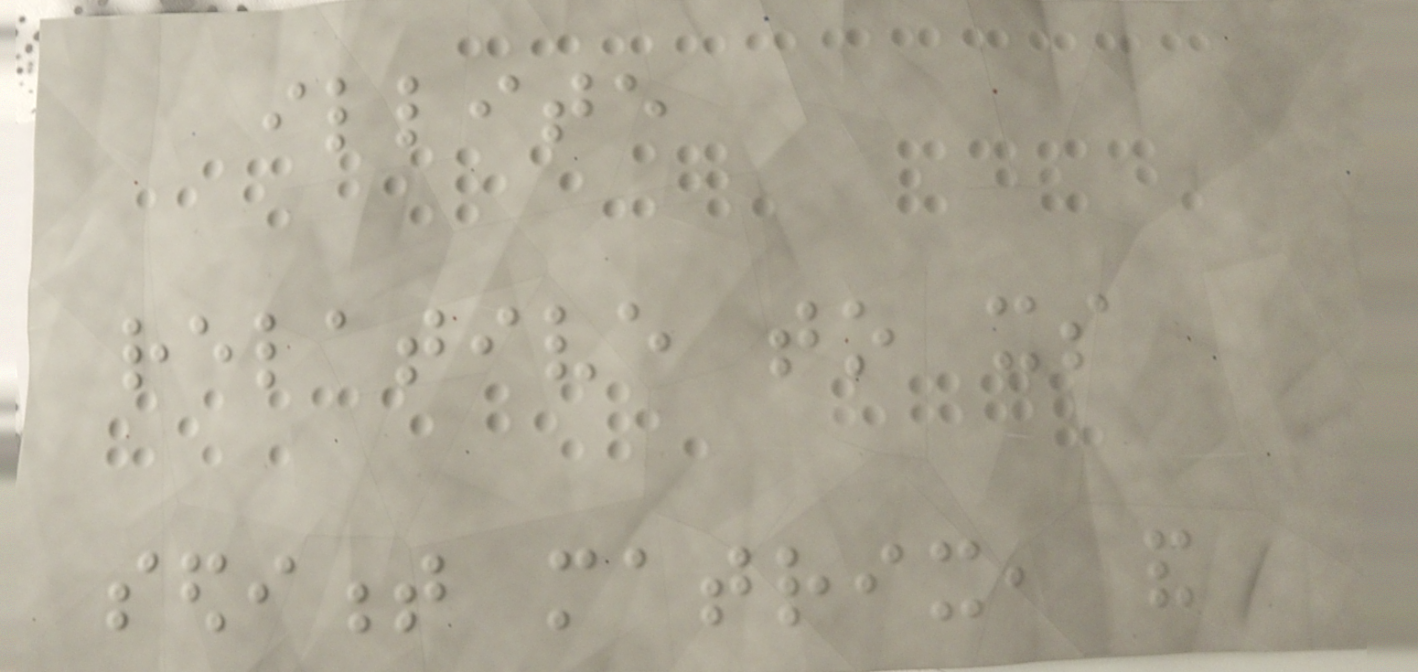illite
relative to its
sediment matrix, and
